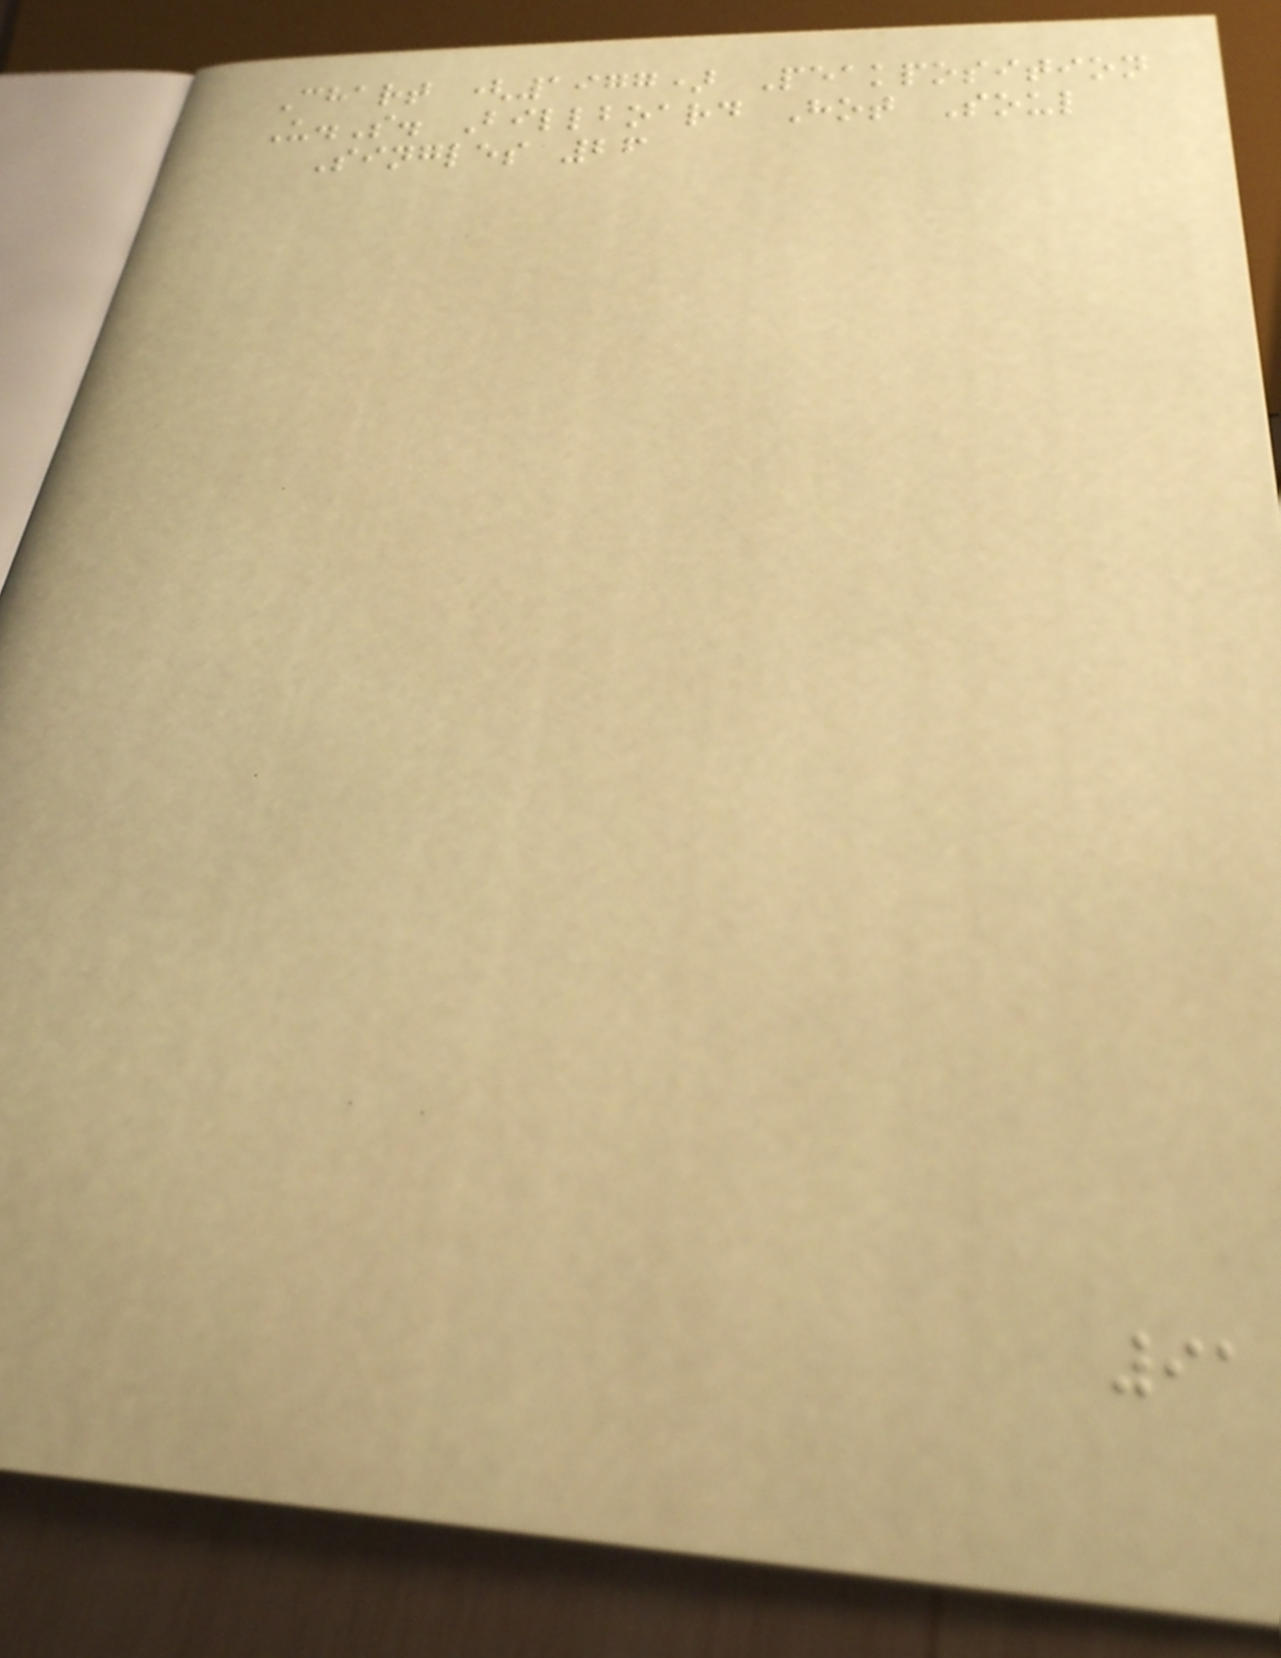Chart (1977) Peakposition
U.S. Billboard Hot Soul
Singles 26
91
